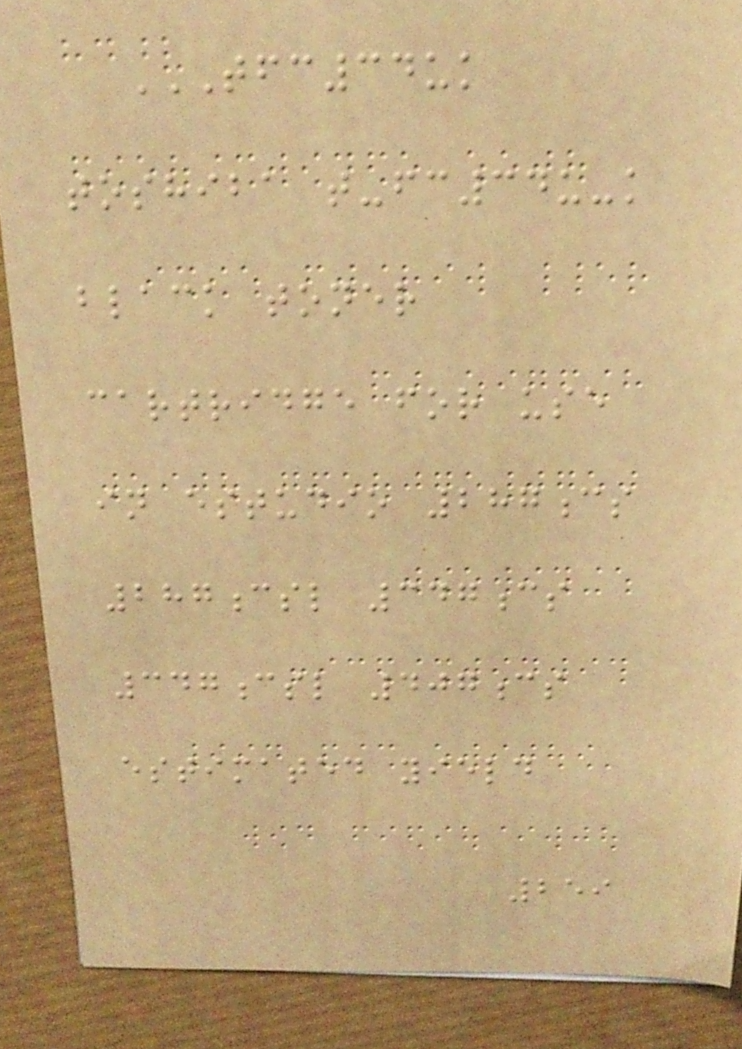TFC34UK
TOSHIBA T-FC34U-K
BLACK TONER
CARTRIDGE FOR USE
IN ESTUDIO 287CS
287CSL 347CS
347CSL 407CS
ESTIMATED YIELD
259
